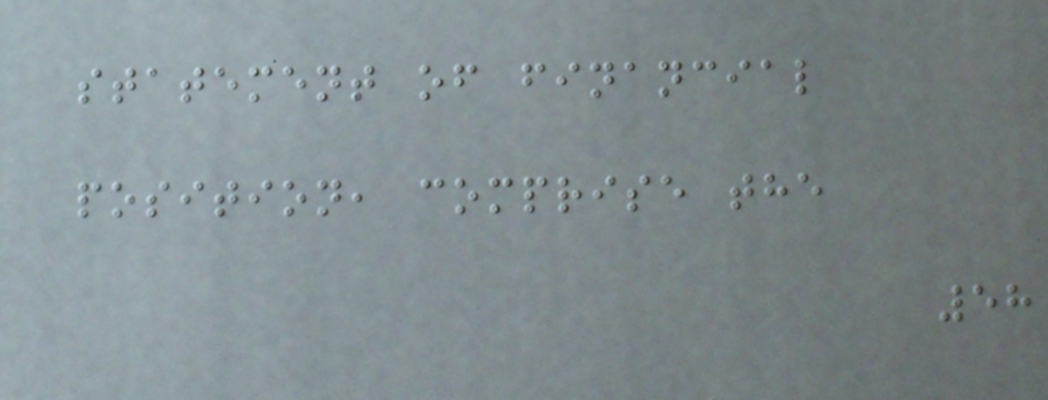statement of financial
position, comprise the
58
